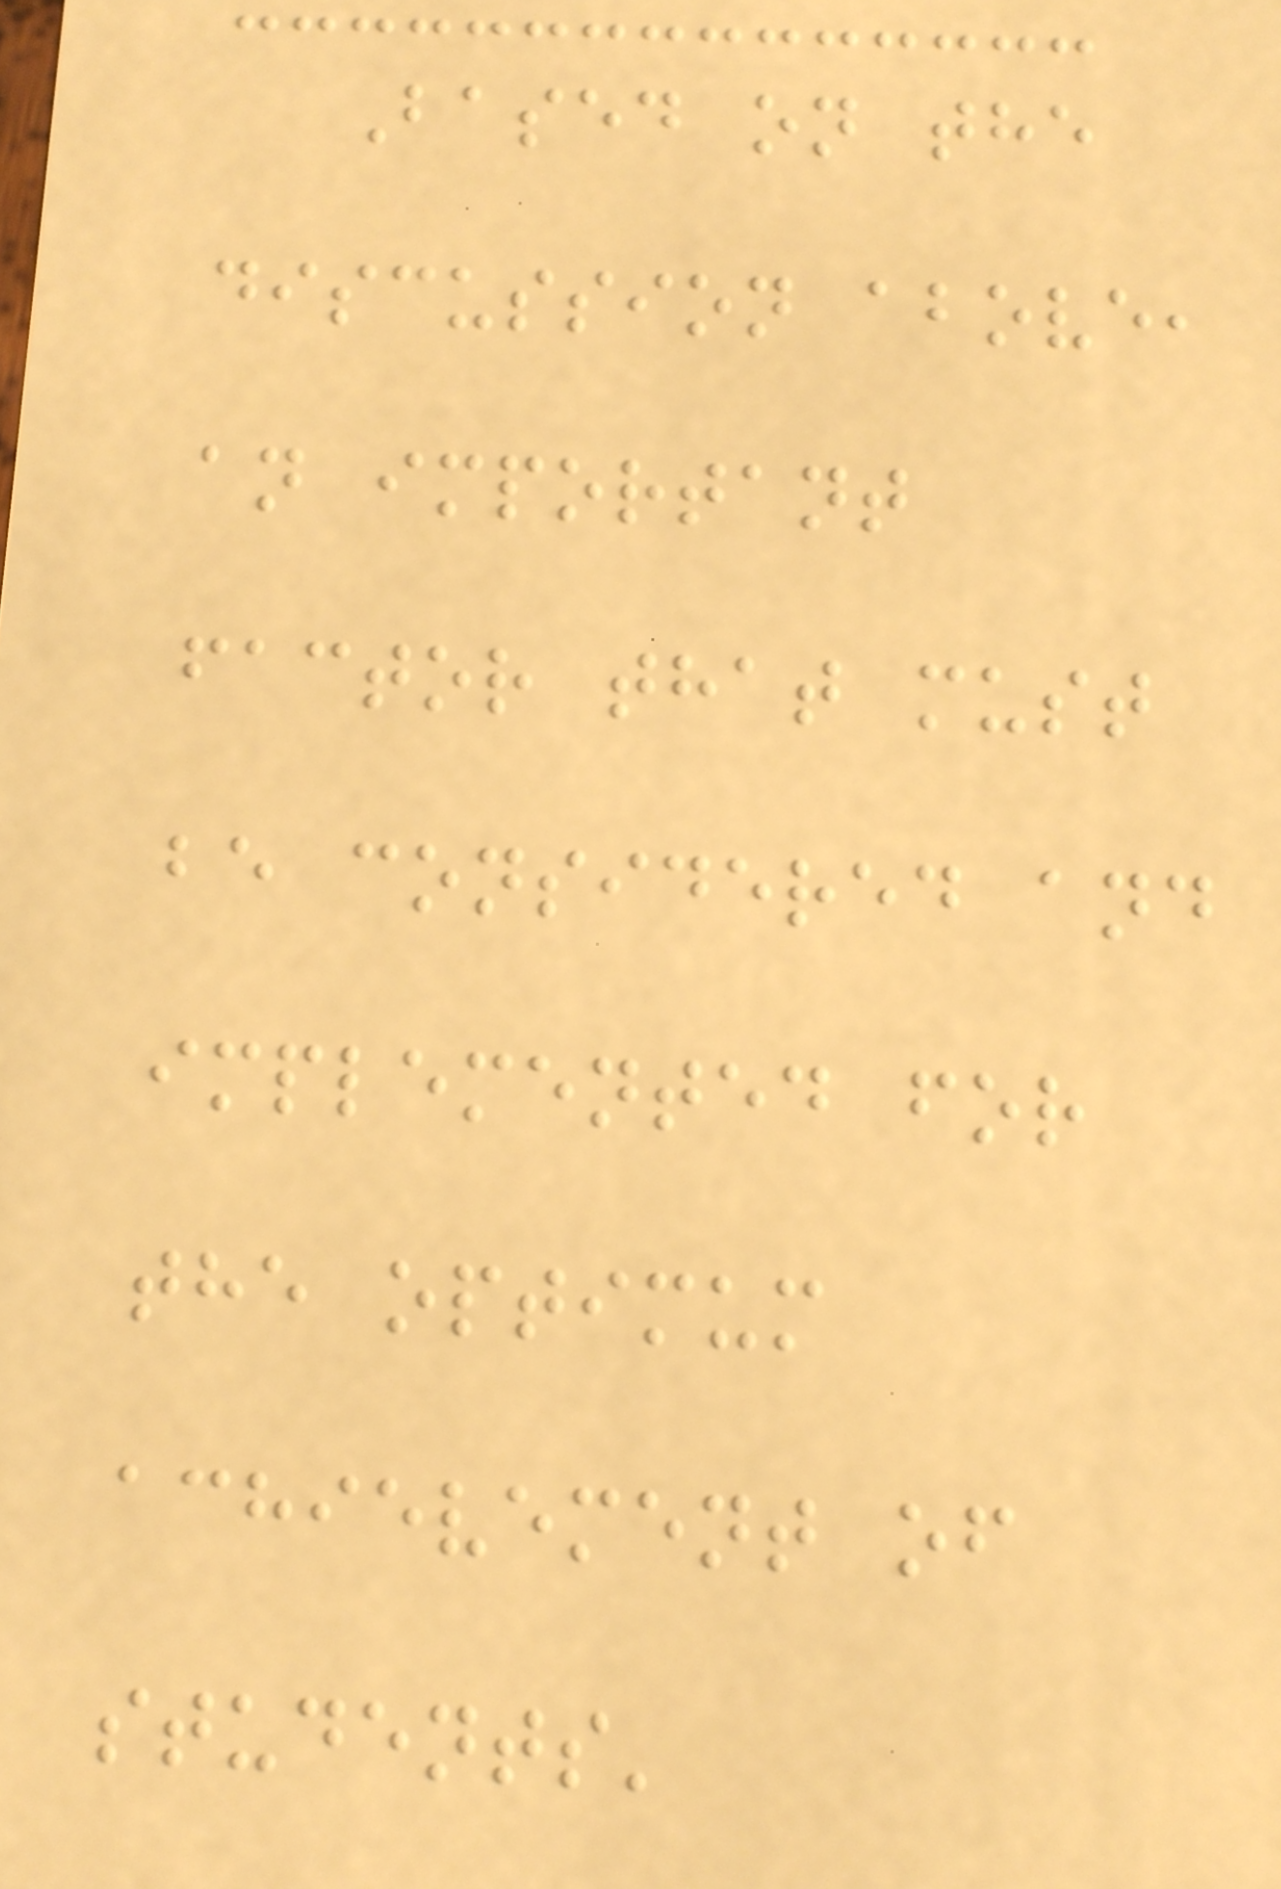Based on the
discussion above,
an important
factor that must
be considered and
implemented for
the optimum
achievement of
students'
